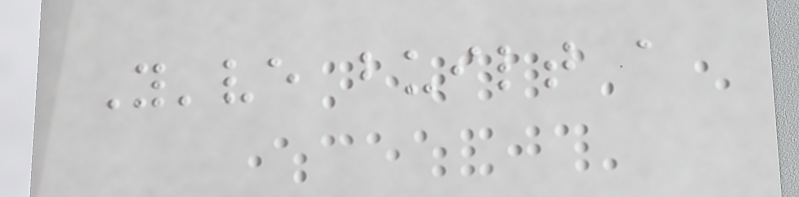You've built a
